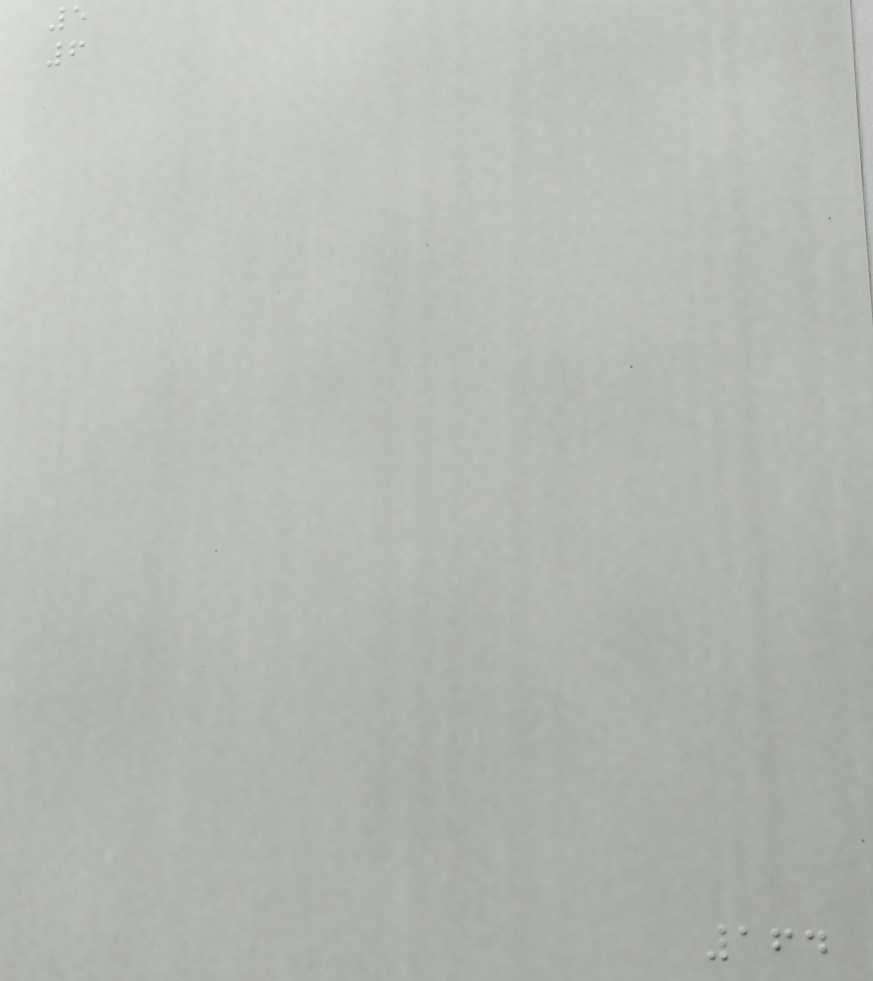5
6
164
